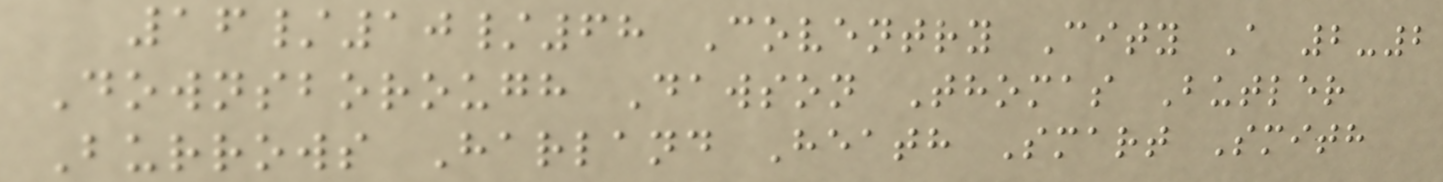16/10/68 Coventry City A 2-2
Downsborough Dawson Thomas Butler
Burrows Harland Heath Smart Smith
